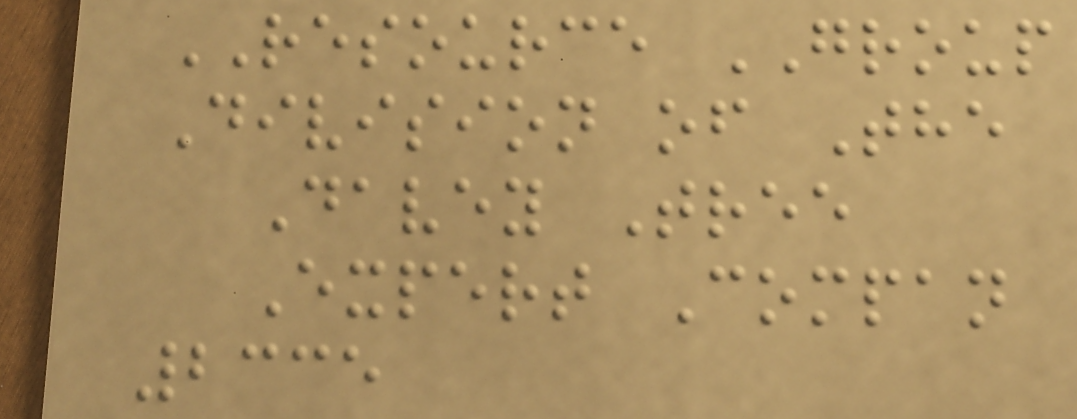RESOURCE GROUP
Division of The
Davey Tree
Expert Compan
2335
